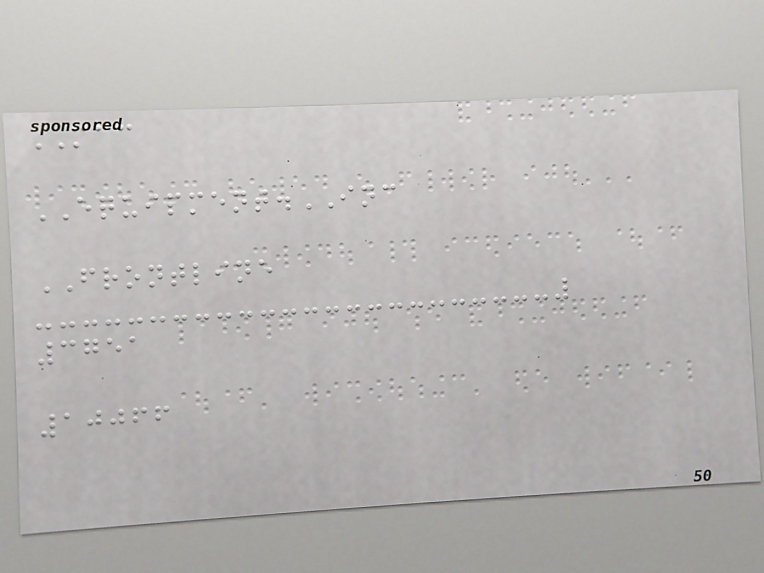MAC
EQUIPMENT.INC
FRONTLINE
3751
10066
